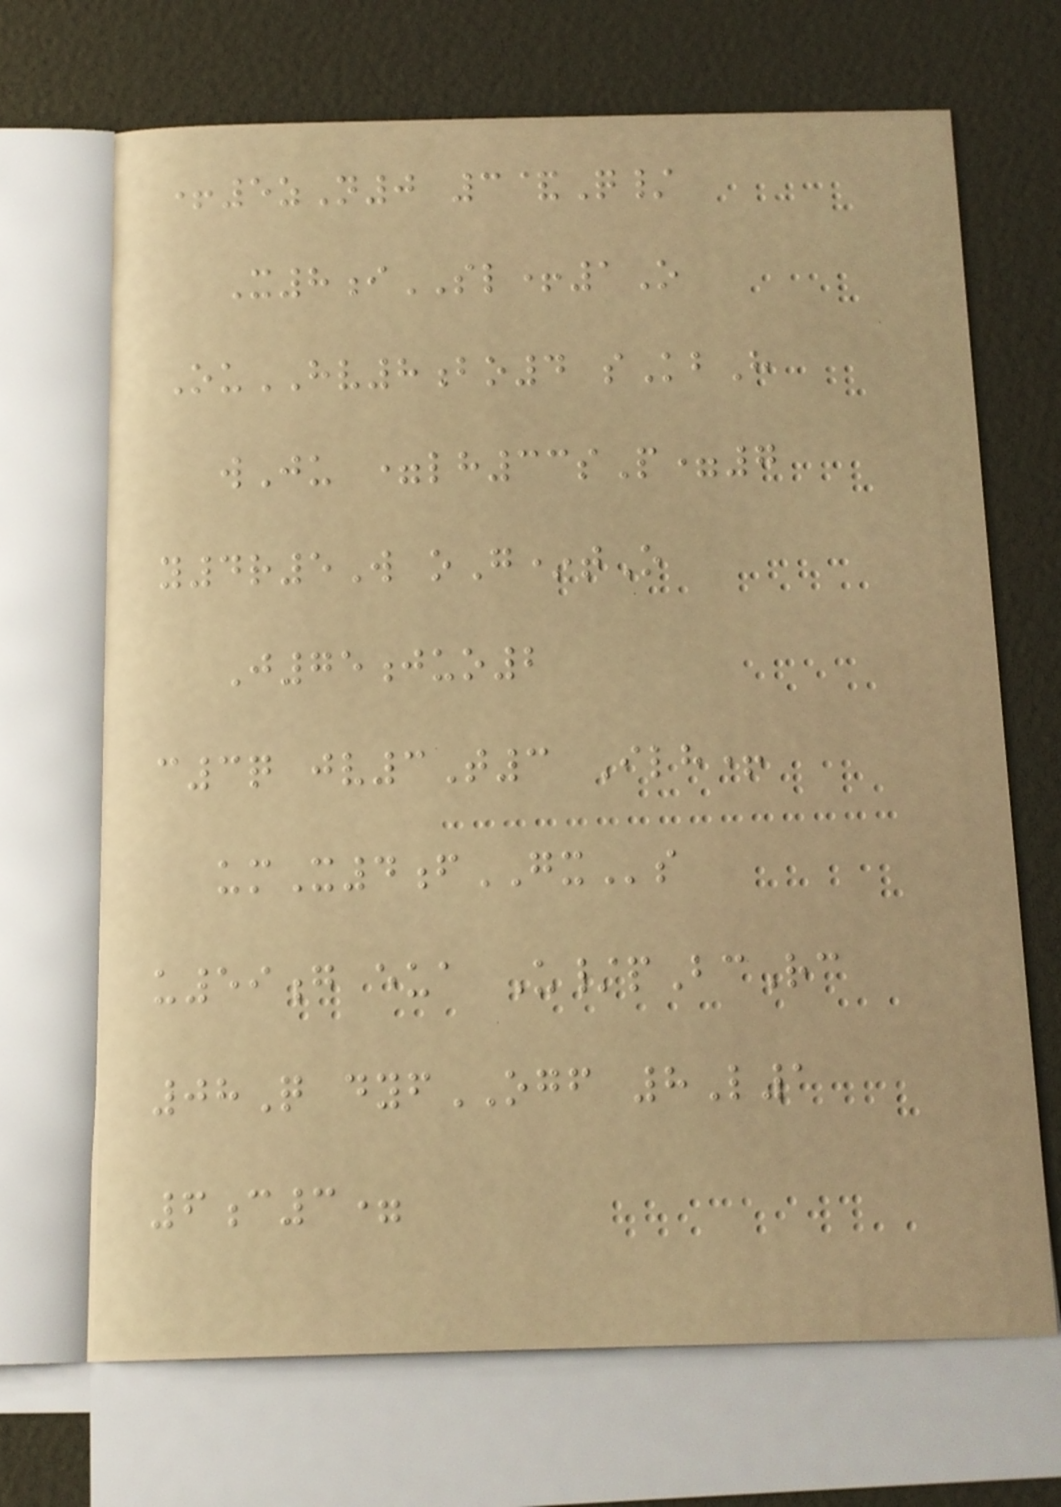+5zN0 3&Q/
X8iSL+1O
OuHV8bo4 sKbH
wJu =lh33sP=7
y4r5W oG*tO
J75juo2
c3q jv3T3 Ilh+
umX4fGXs
u59g eua U/pBcRc
08Q dyfOGF 8L1
6c3=
